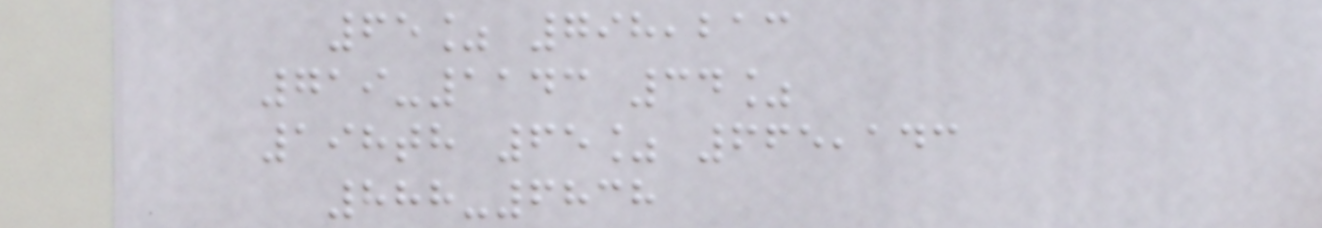65% 798,213
719-1143 34%
198th 65% 665,143
888-6838
